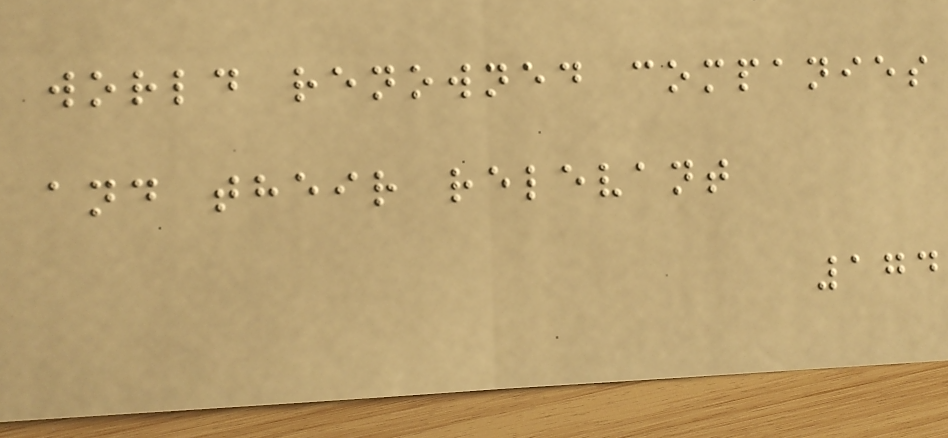world renowned companies
and their relevant
174
